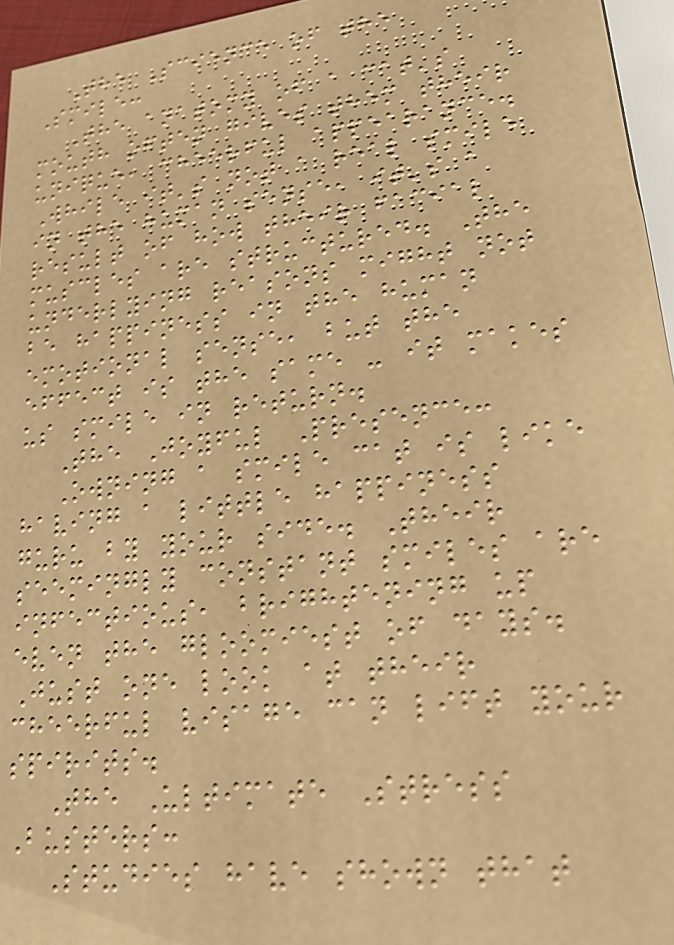The Science of the
Smile:
The anatomy of a cat's
mouth often gives them their
unique, cheerful appearance.
While it's not a real smile
in the human sense, it's a
result of how their facial
muscles are structured. The
underlying reasons might not
be happiness in the human
emotional sense, but the
effect is the same - it makes
us smile in return.
The Joyful Presence:
Owning a smile cat is like
having a little happiness
guru by your side. Their
seemingly constant smiles are
infectious, brightening up
even the gloomiest of days.
Just one look at their
cheerful visage can lift your
spirits.
The Ultimate Stress
Busters:
Studies have shown that
